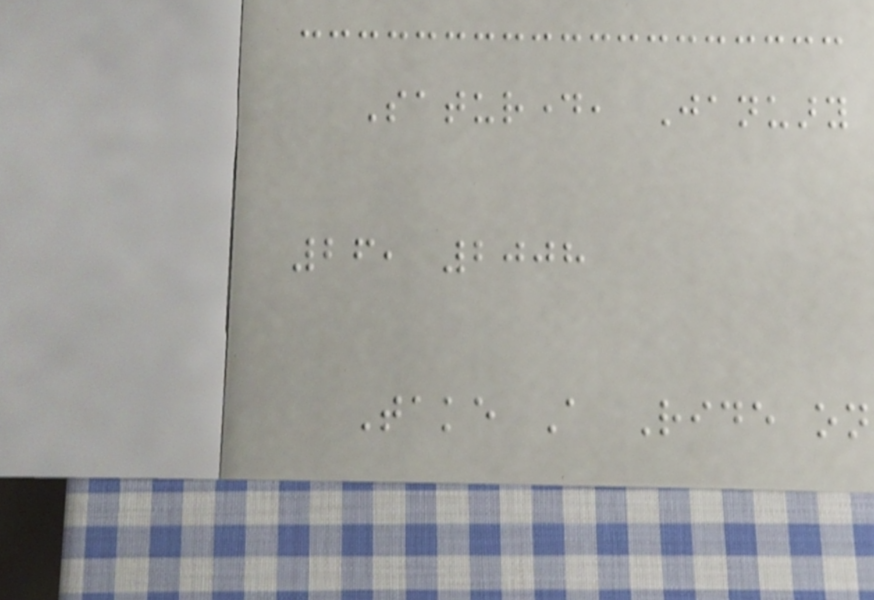Saturday, January
26, 2008
Take A Ride on
